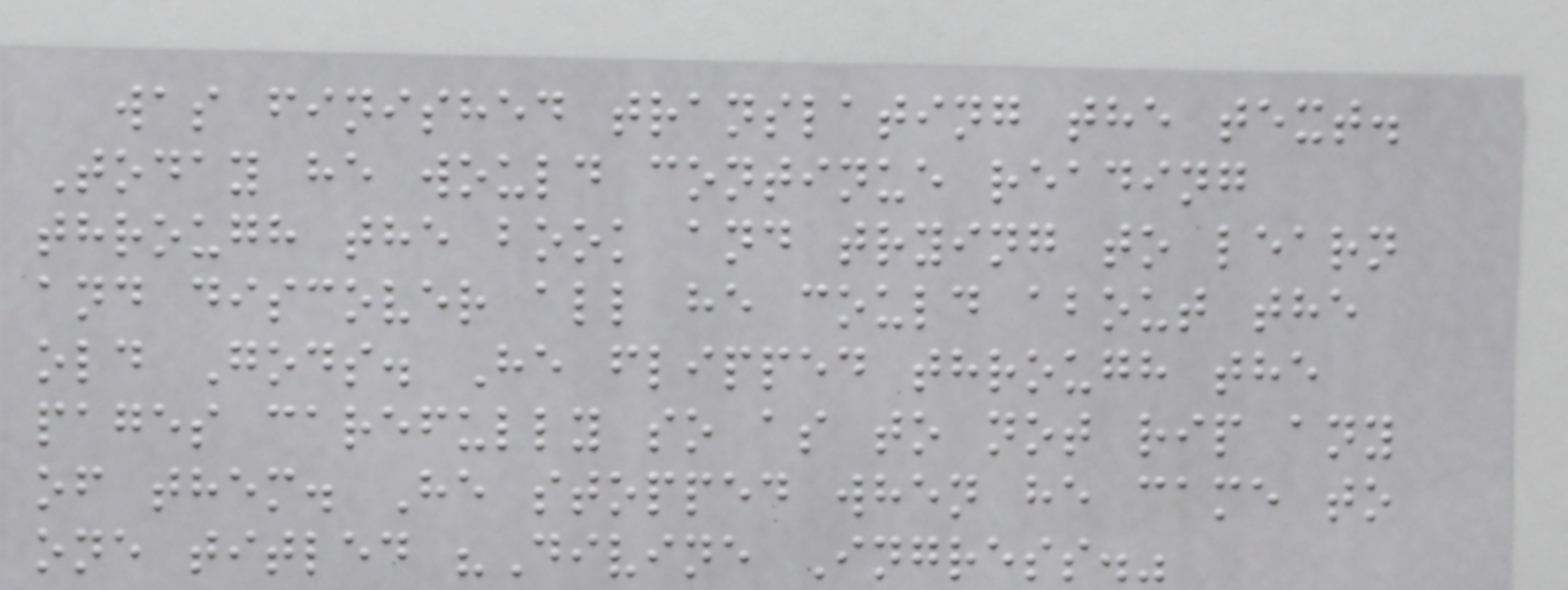was finished translating the text.
Today he would continue reading
through the book and trying to learn
and discover all he could about the
old Gods. He flipped through the
pages carefully so as to not rip any
of them. He stopped when he came to
one titled "Divine Ingress."
